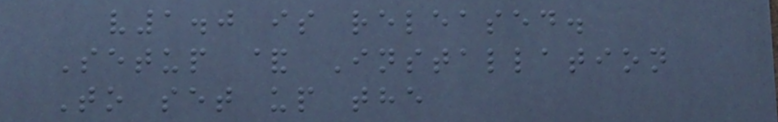v1.0 is released.
Setup & Installation
To set up the
